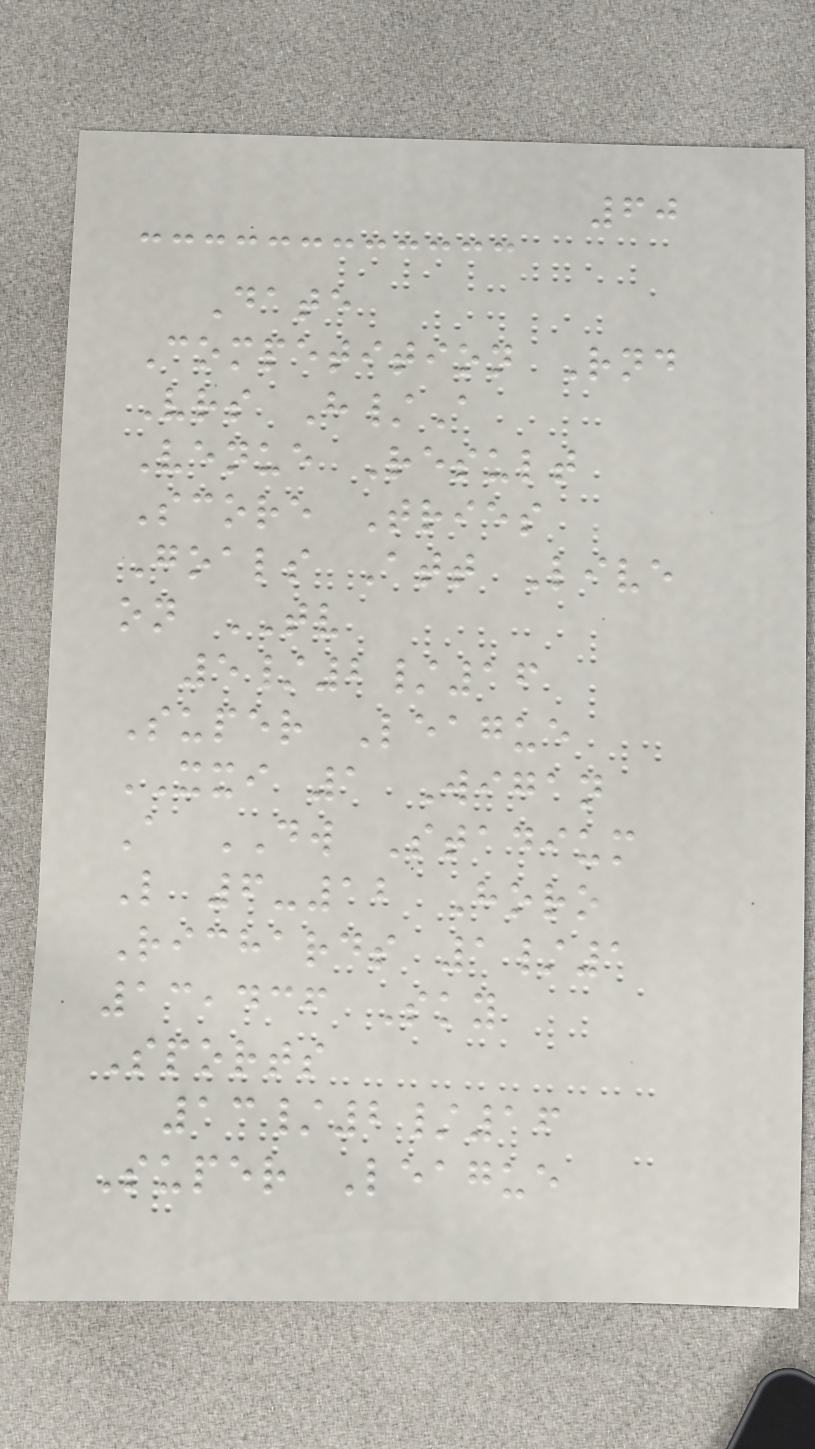60
Date
Competition Rnd
Vrs H/A
Venue Result
Score Tries
Goals Att Live
on TV
5/2/16
Super League
XXI 1 Wigan
A DW Stadium
L 6-12 Horo
Richards 1/1
13,436 Sky
Sports
13/2/16
Super League
